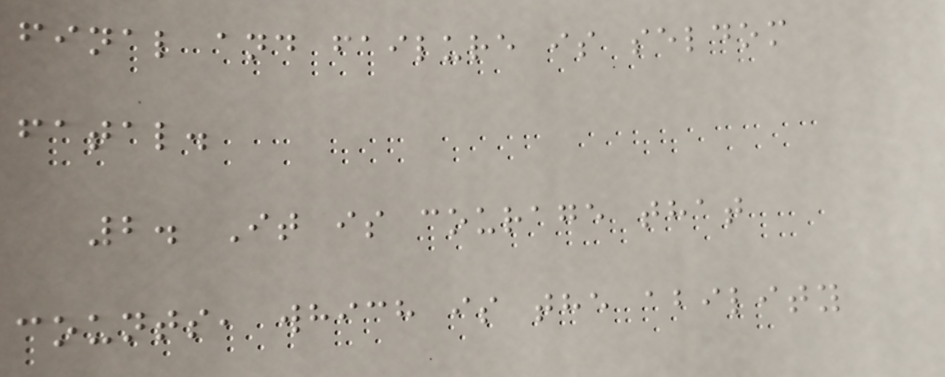final and failure is seldom
fatal.
2. It is courage that
counts, which is the ability
